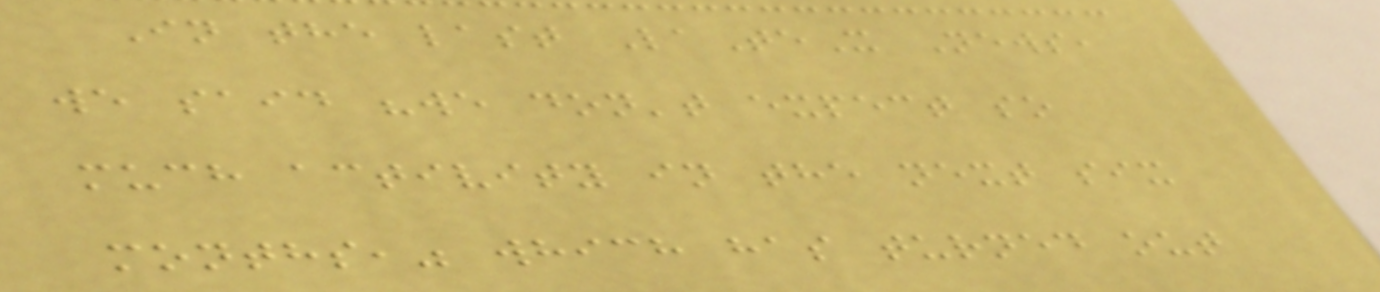In the last LaTeX News,
we said "we don't expect so
much activity in the next six
months," which has turned out
